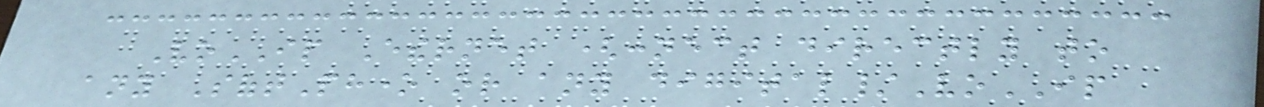VoIP Ethernet (connect directly to
any SoftPhone or any digital/VoIP
